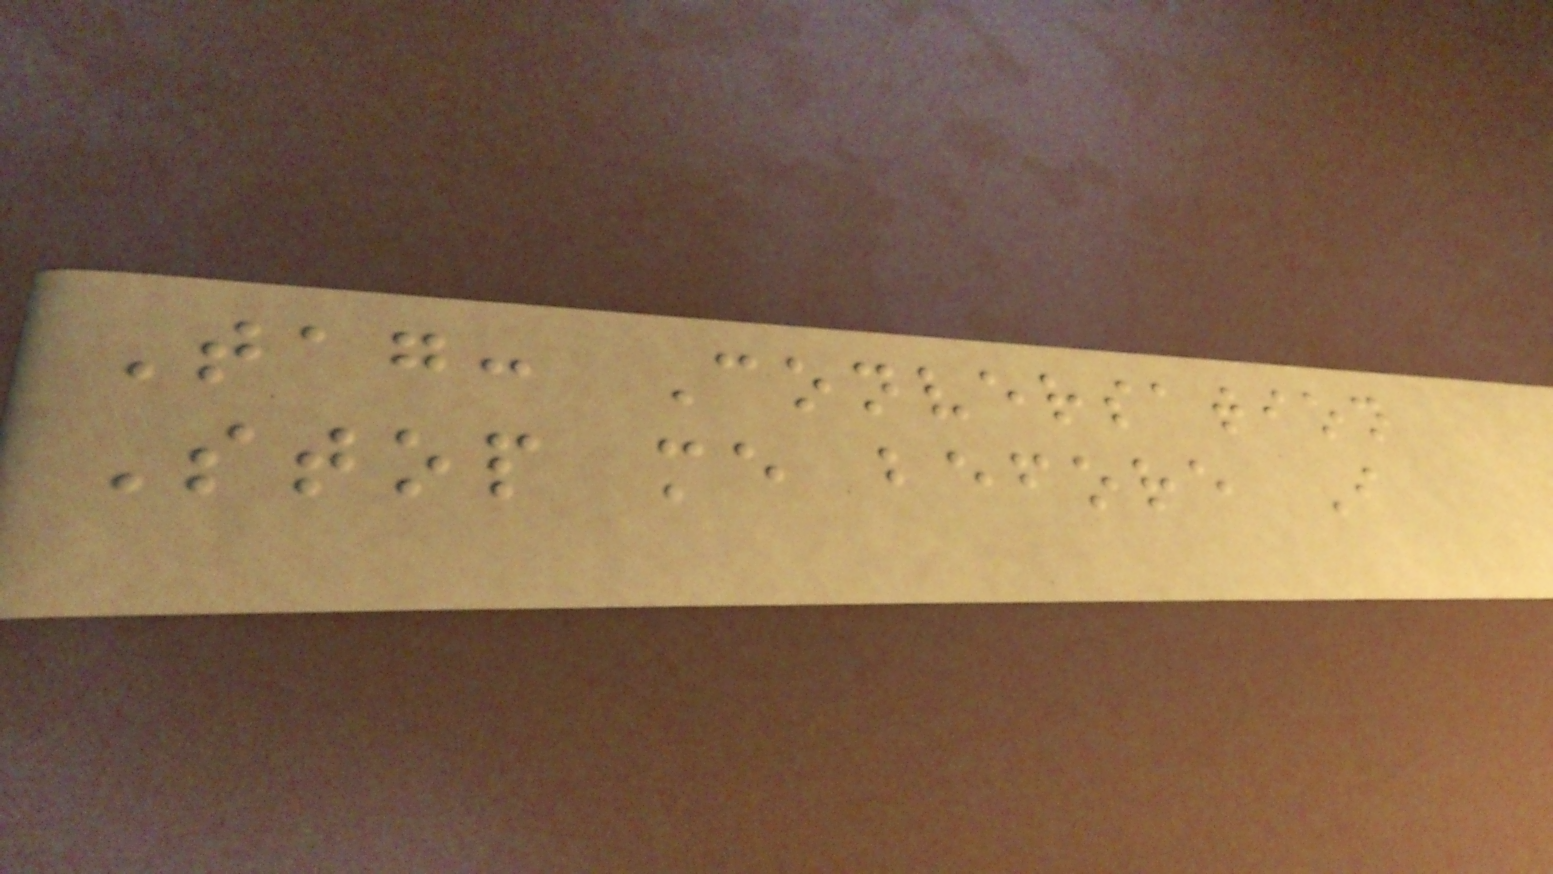Tag: Conversation
Stop me before I
